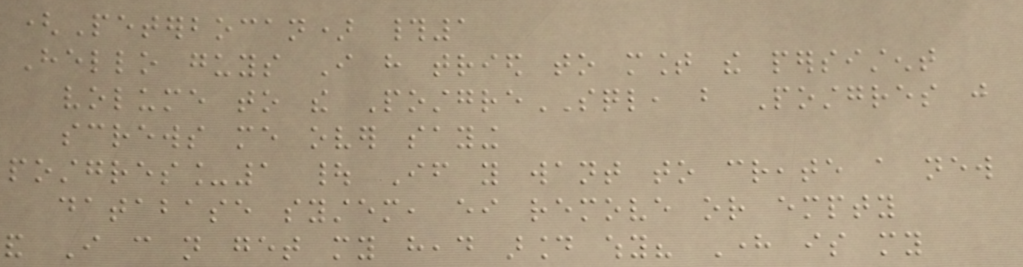(Peterbocan) #1
Hello guys I have tried to mount the persistent
volume to the PostgreSQL, but Postgres just
screws me over saying
postgres_1 | If you want to create a new
database system, either remove or empty
and I can not get my head around why? Here is my
